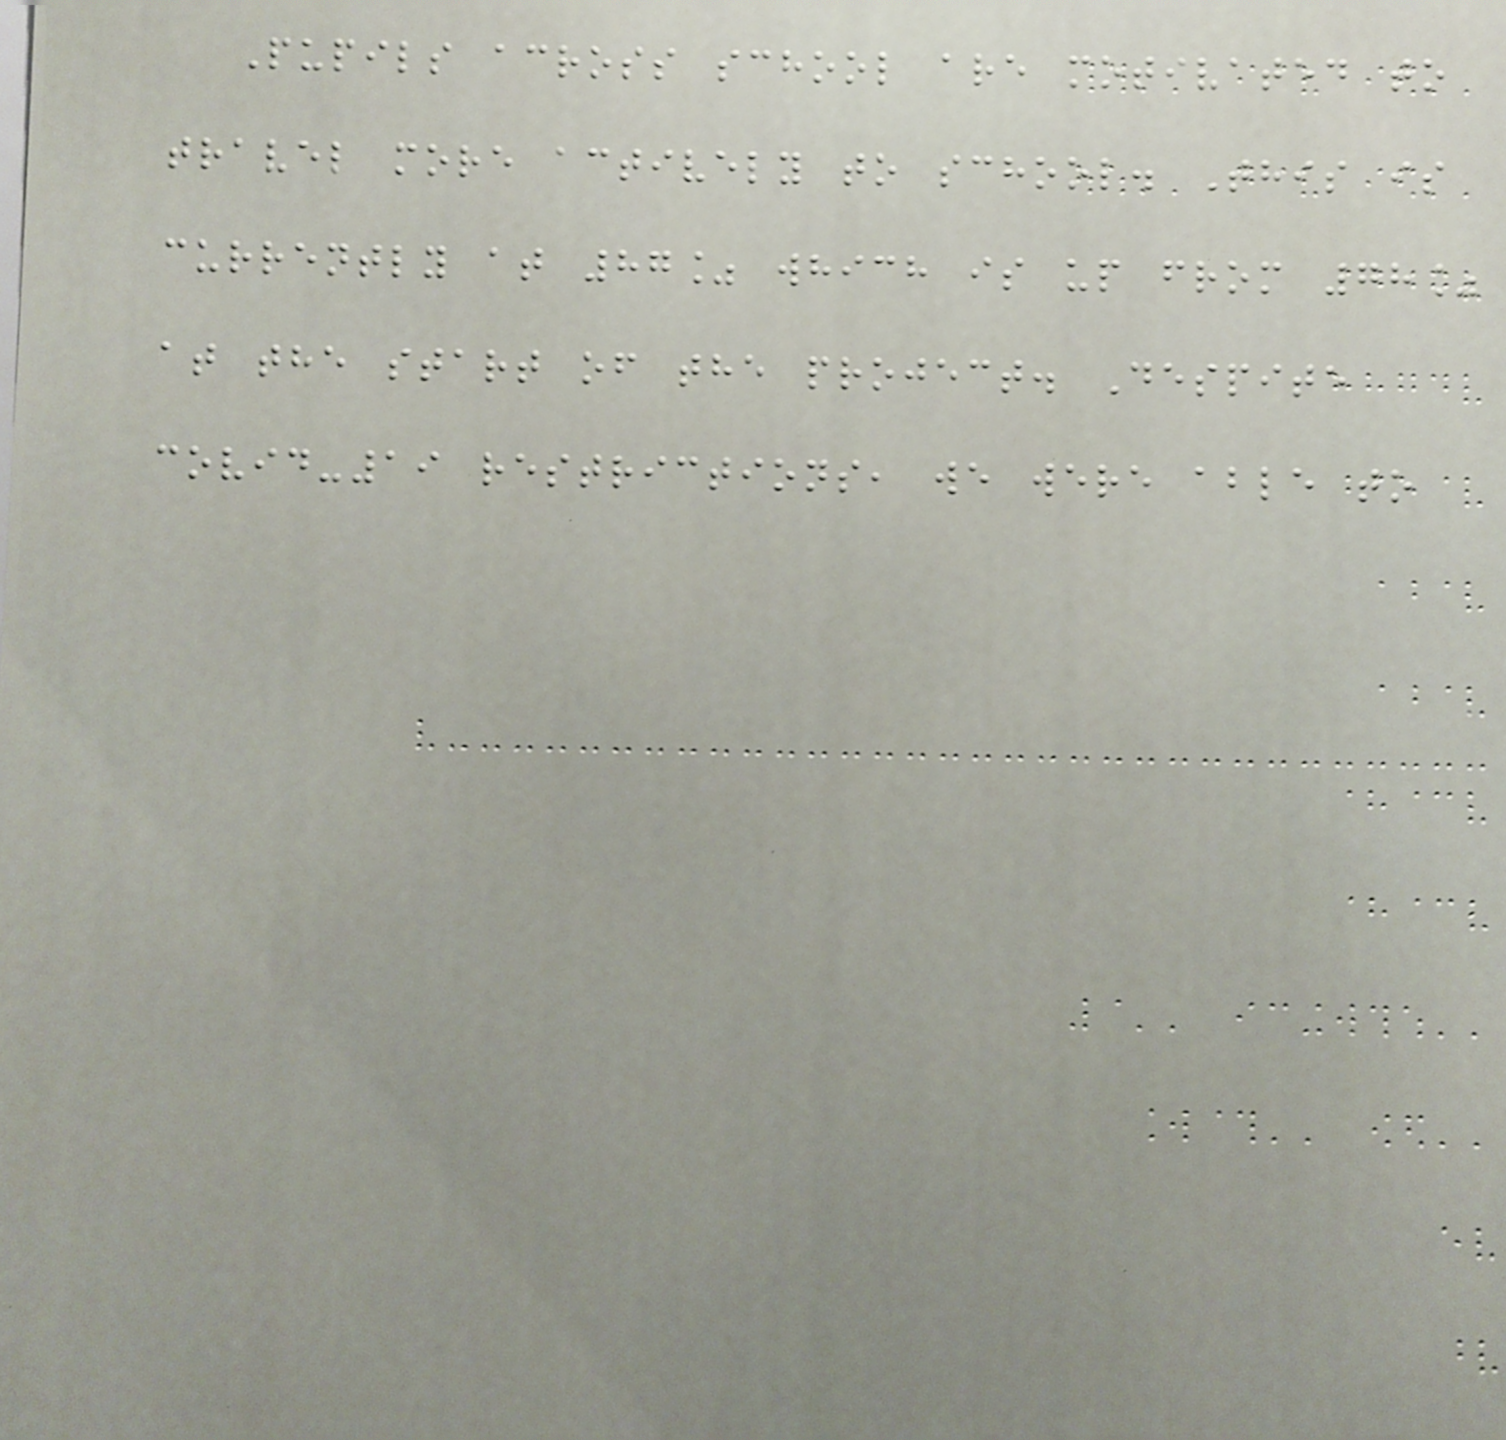Pupils across school are motivated to
travel more actively to school. This is
currently at 87% which is up from 78%
at the start of the project. Despite
covid-19 restrictions, we were able to
